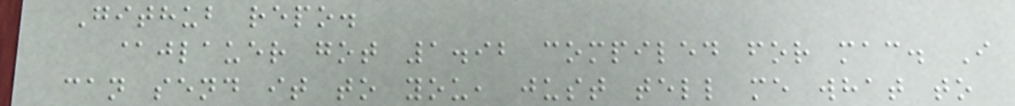Github repo.
@jlauer got 1.92 compiled for mac. I
can send it to you, just tell me what to
